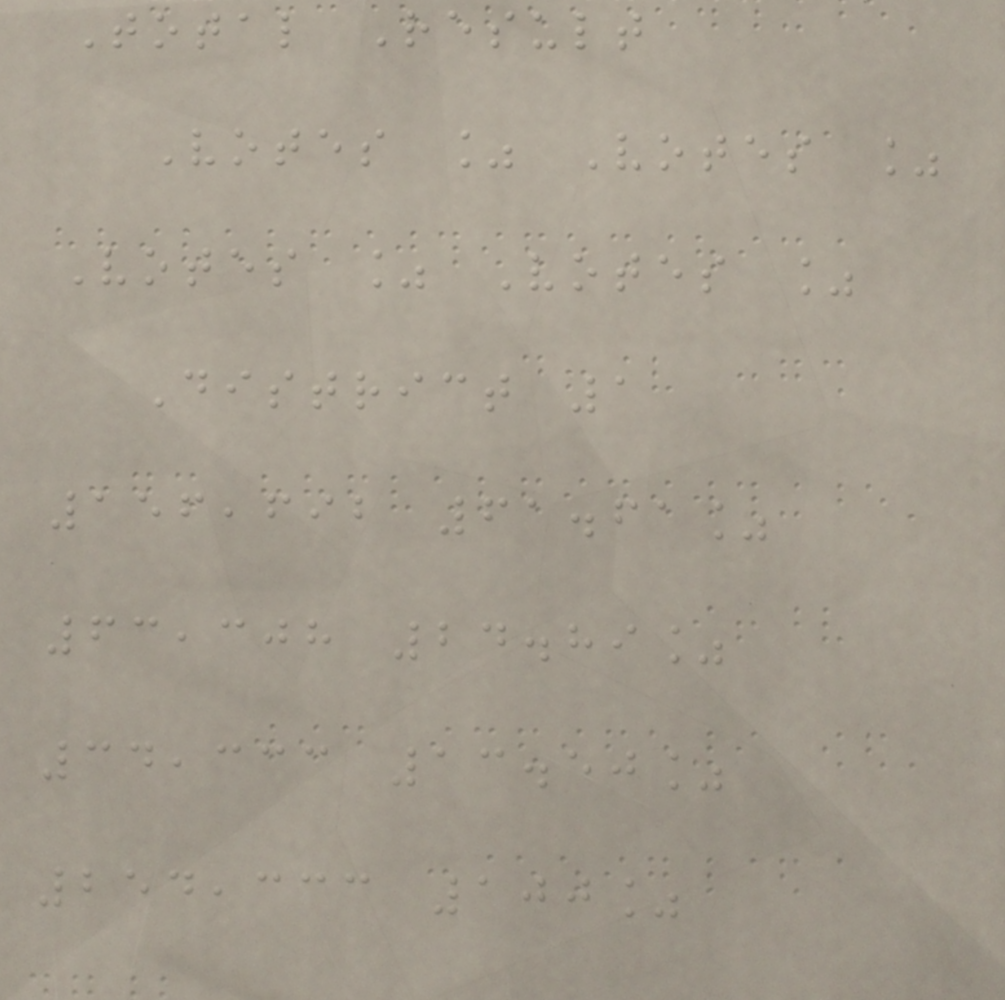Total Result
Votes % Votes %
Votes % Votes %
District 1
156,692 61.61%
63,308 24.89%
34,333 13.50%
254,333 100%
